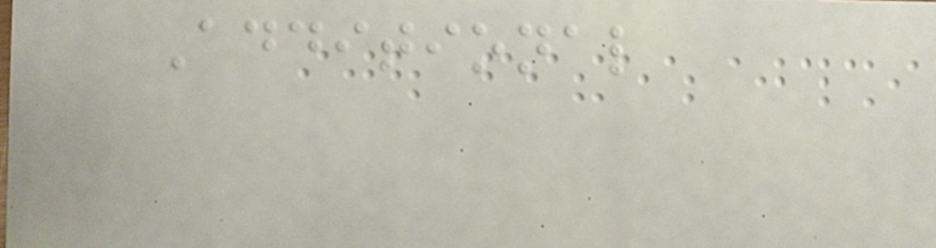Additional
